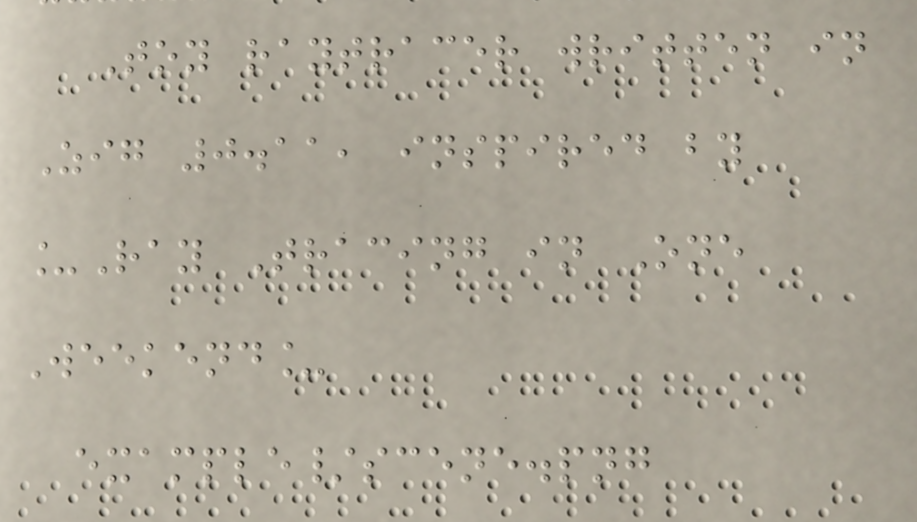Toy raytracer written in
Zig 0.11, inspired by
_Ray Tracing in One
Weekend_
example/scene.png
